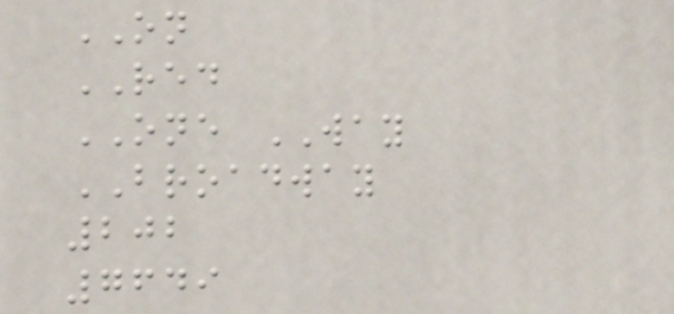ON
RED
ONE WAY
BROADWAY
202
7649
